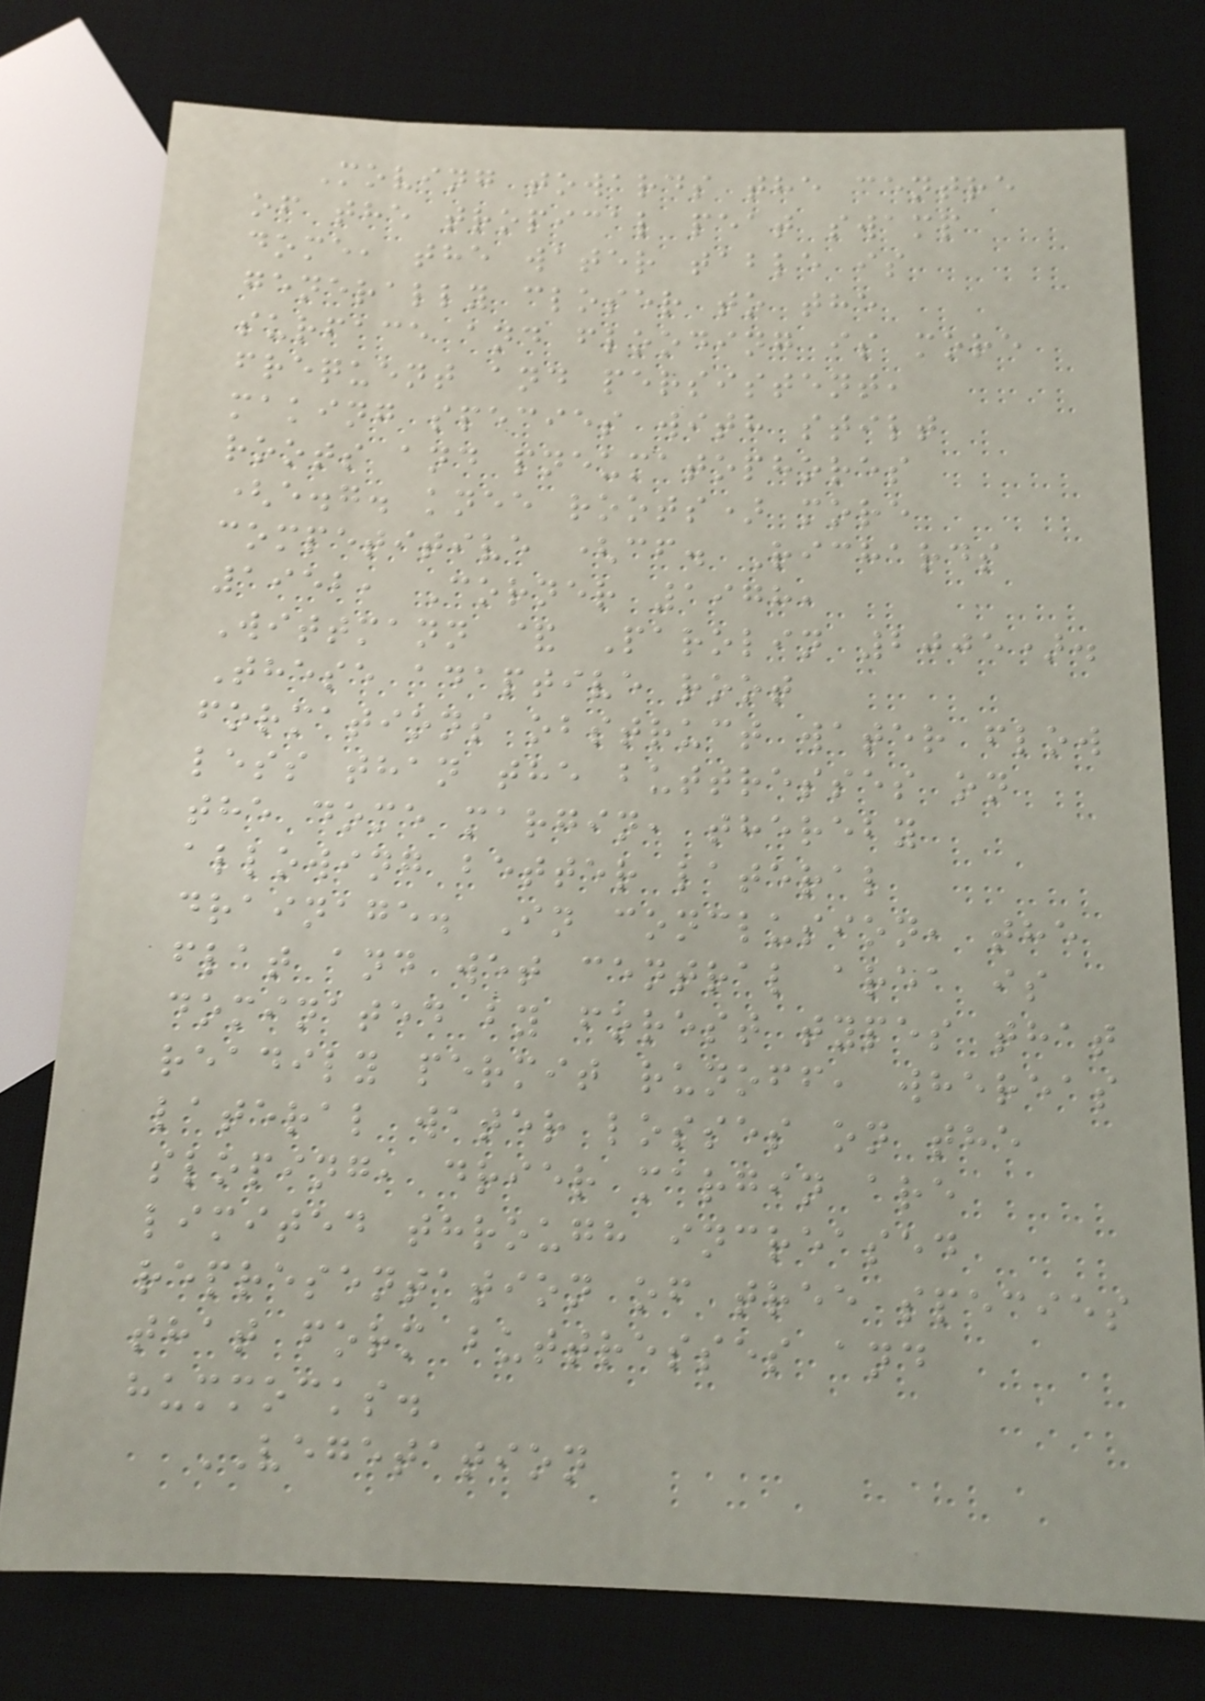Moving towards the centre
of the tropical peat swamp
dome, the water table is
generally closer to the
surface and flooding is more
frequent and persistent,
making species with stilt
roots and pneumatophores
(e.g. knee roots) more
competitive (cf. Richards
1952, Corner 1978,
Wittmann & Parolin 2005).
These adaptive root
formations obstruct water flow
less than the buttresses on
the dome margin, thereby
allowing better lateral
drainage. In conclusion, the
flat and wet central area is
dominated by forest types that
readily permit runoff, whereas
lateral water losses on the
sloping, drier margin are
limited through increased
representation of tree species
that form buttresses and
hummocks.
VEGETATION
